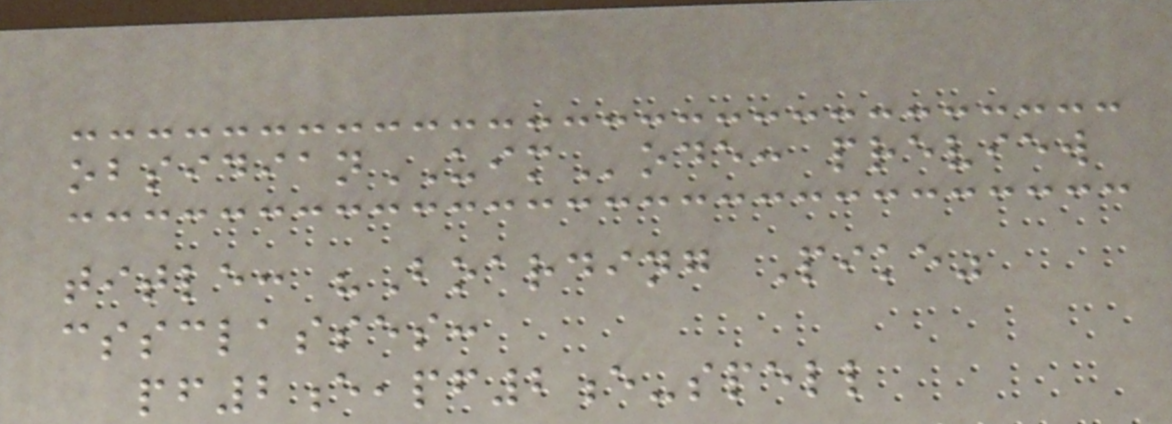obsidianUIMode: preview
title: "Boarding Pike"
cssclasses:
pf2e,pf2e-spell
